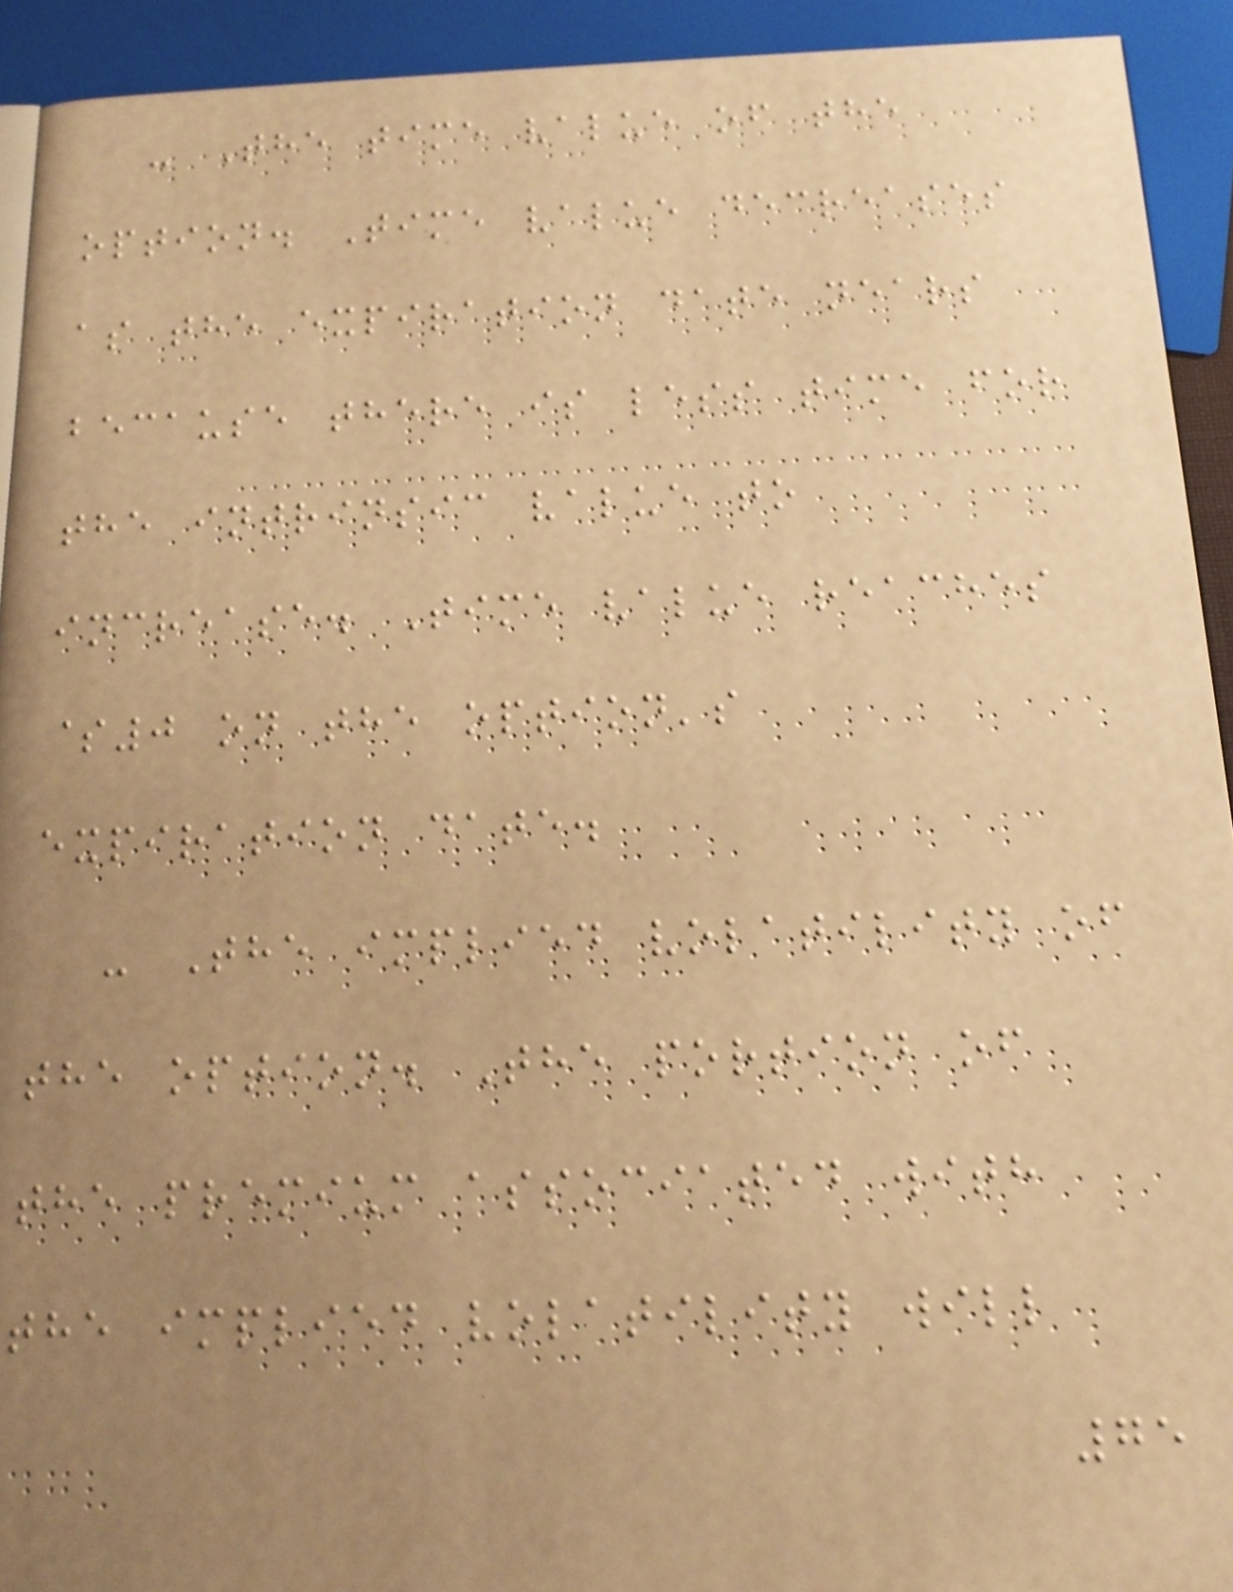- The time value of the
option. Time value decreases
as the expiration date nears
because there is less time for
the intrinsic value to
increase. Time value reaches
$0 on the option's
expiration date.
- The implied volatility of
the option. The portion of
the premium associated with
the implied volatility will
75
